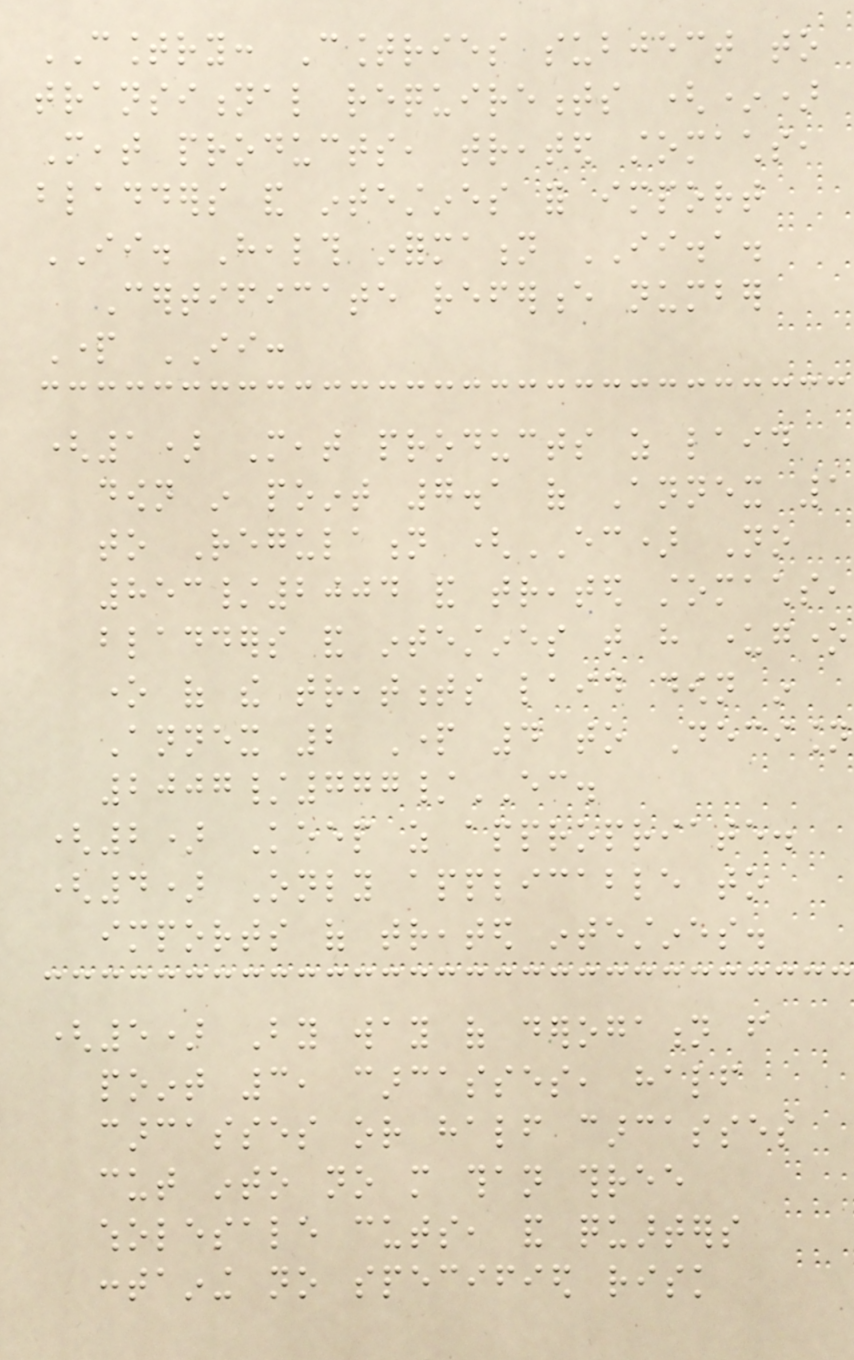COUNTRY: Countries subject to
transitional requirements (*)
Meat products, treated stomachs,
bladders and intestines for import
II. Health information II.a.
Certificate reference number
Part II:
(1) Meat products as laid
down in point 7.1 of Annex 1
to Regulation (EC) No
853/2004 and treated stomachs,
bladders and intestines that have undergone
one of the treatments laid down in
Annex 2 Part 4 to Decision
2007/777/EC.
(2) Keep as appropriate.
(4) Only applicable to
imports of treated intestines.
(5) By way of derogation from
point 3, carcasses, half
carcasses or half carcasses
cut into no more than three
wholesale cuts, and quarters
containing no specified risk
